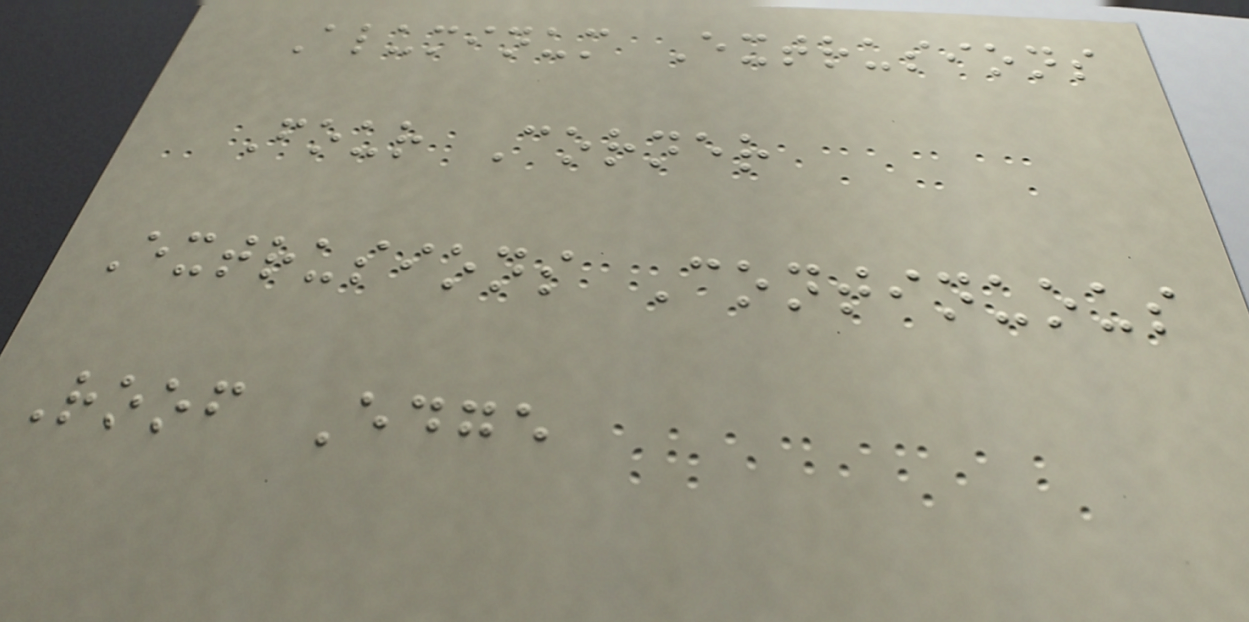Aluminum Extrusions
Four Corner
Extrusions Continuous
Roof Edge
